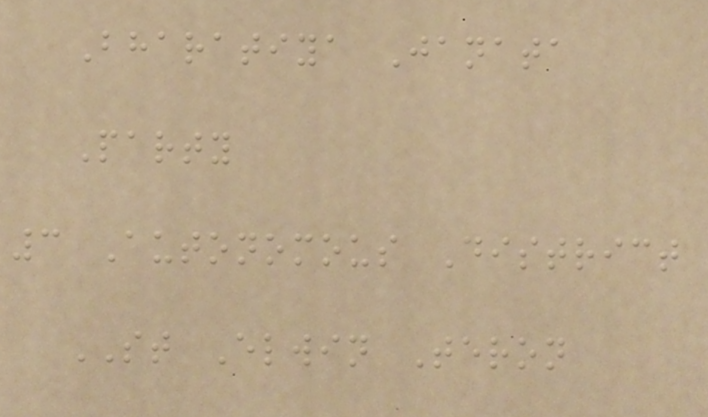Bharatiya Janata
Party
3 Autonomous District
ST Elwin Teron
